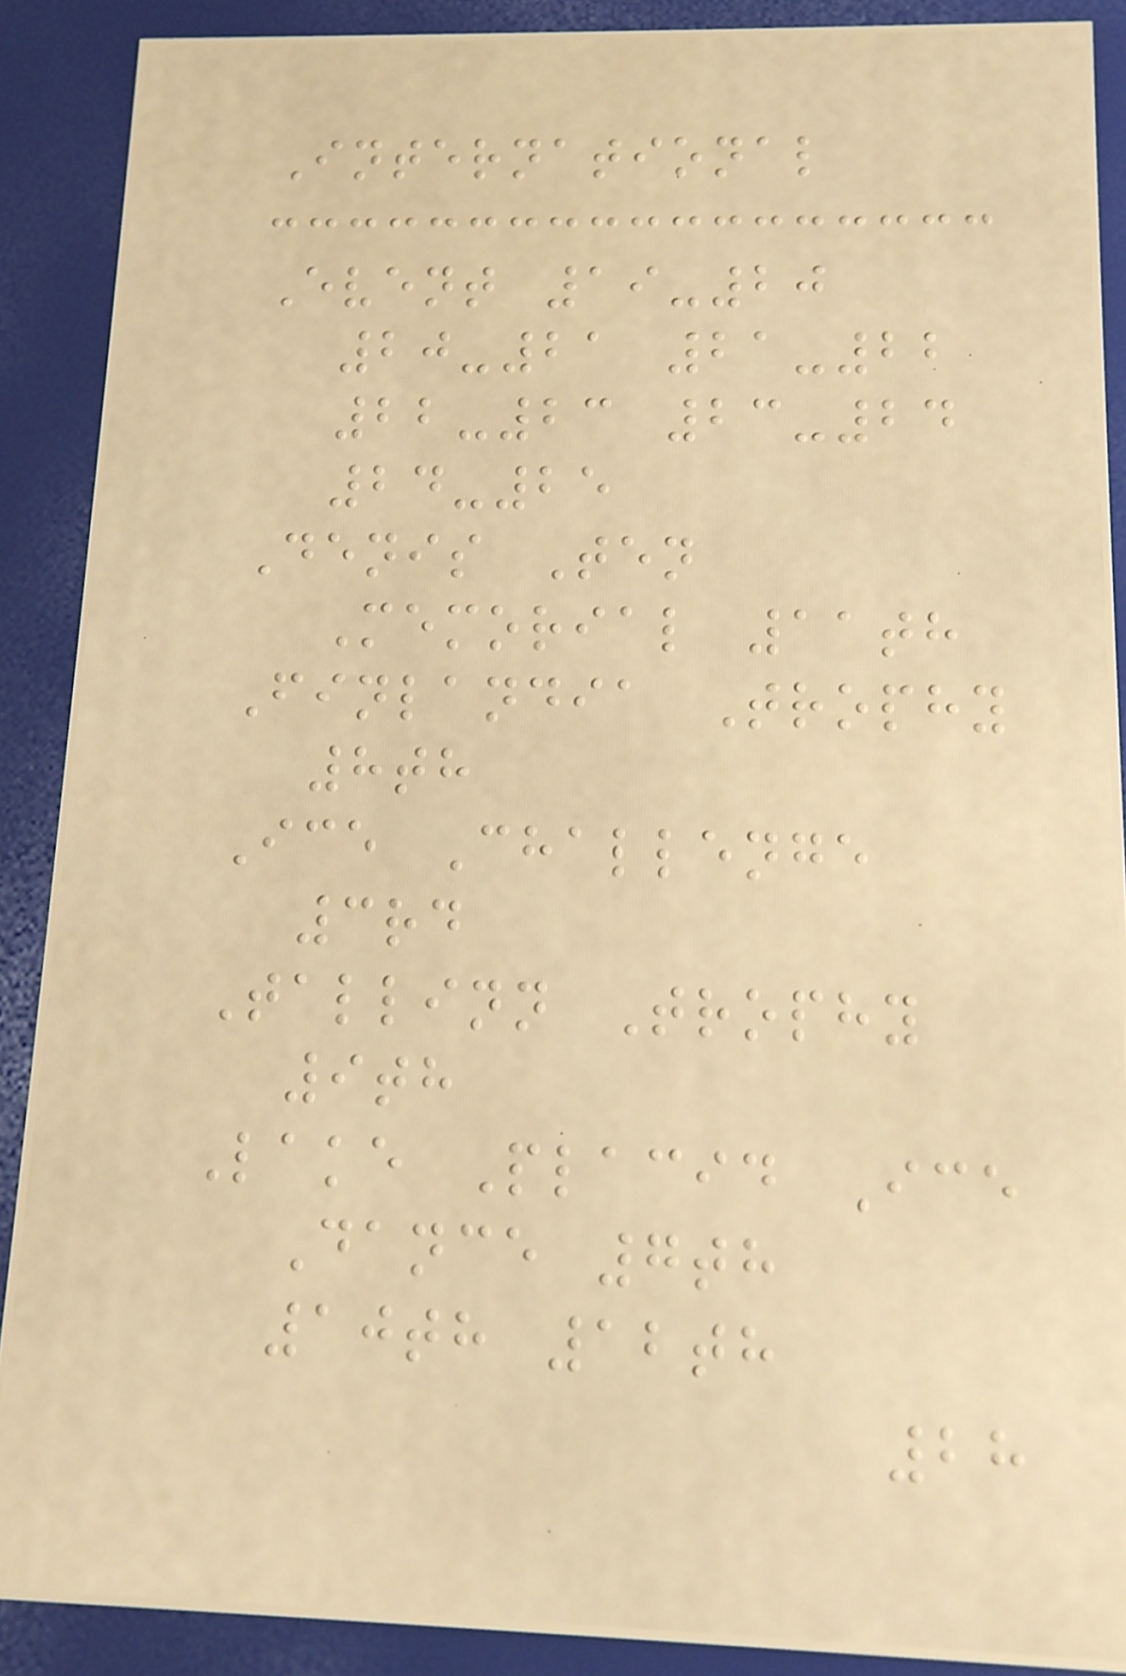International
Event 19-20
20-21 21-22
22-23 23-24
24-25
Denis Ten
Memorial 11th
Finlandia Trophy
8th
Ice Challenge
3rd
Tallinn Trophy
9th
Lake Placid Ice
Dance 7th
10th 12th
28
